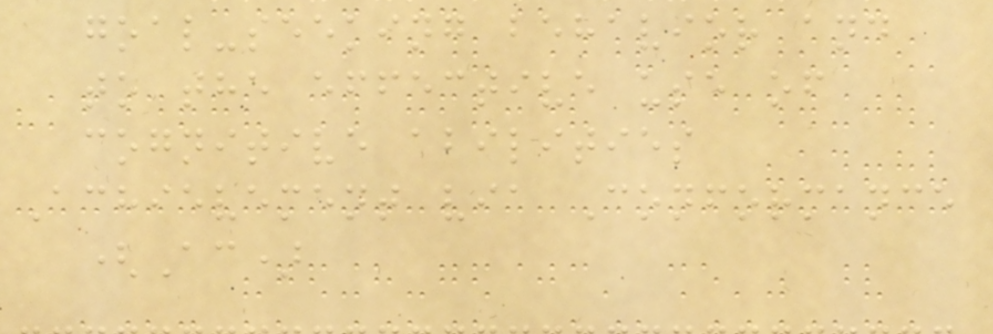goal-seeking behavior and
to the effective use of
cognitive abilities
Achievement via Conformance
(Ac)
